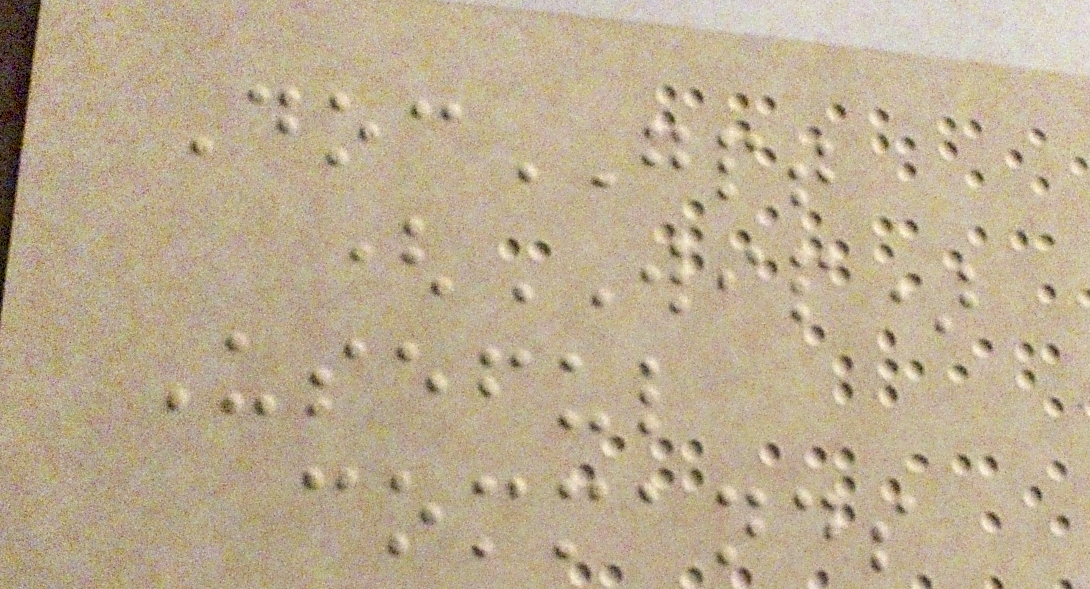DocGPT
(WIP)
Useful
commands
